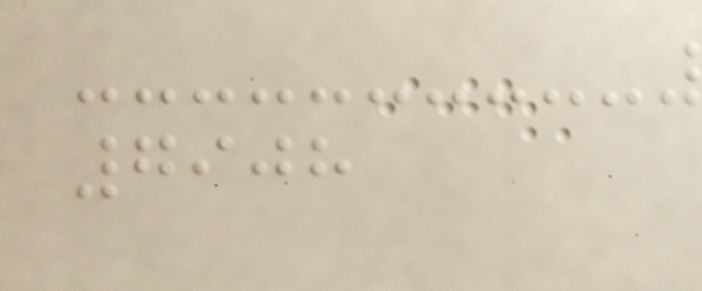7908
